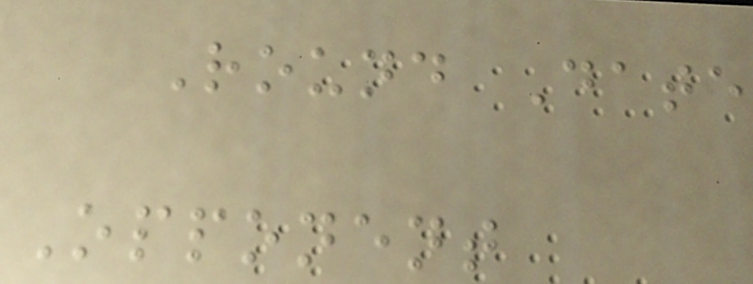Round Date
Opponent
